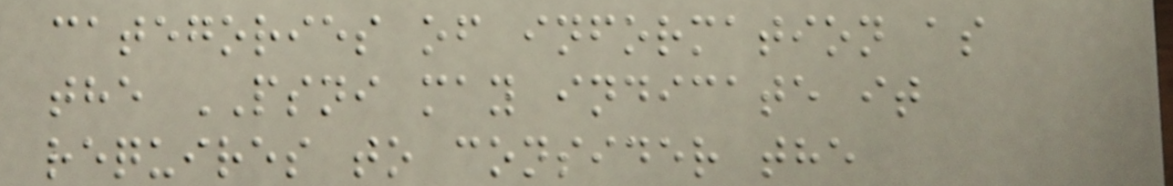categories of information as
the PSNI may indicate it
requires to consider the
